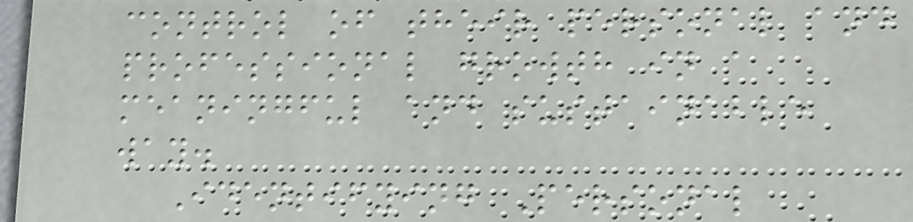control of their personal and
professional growth in a
meaningful and sustainable
way.
Identifying Personal
